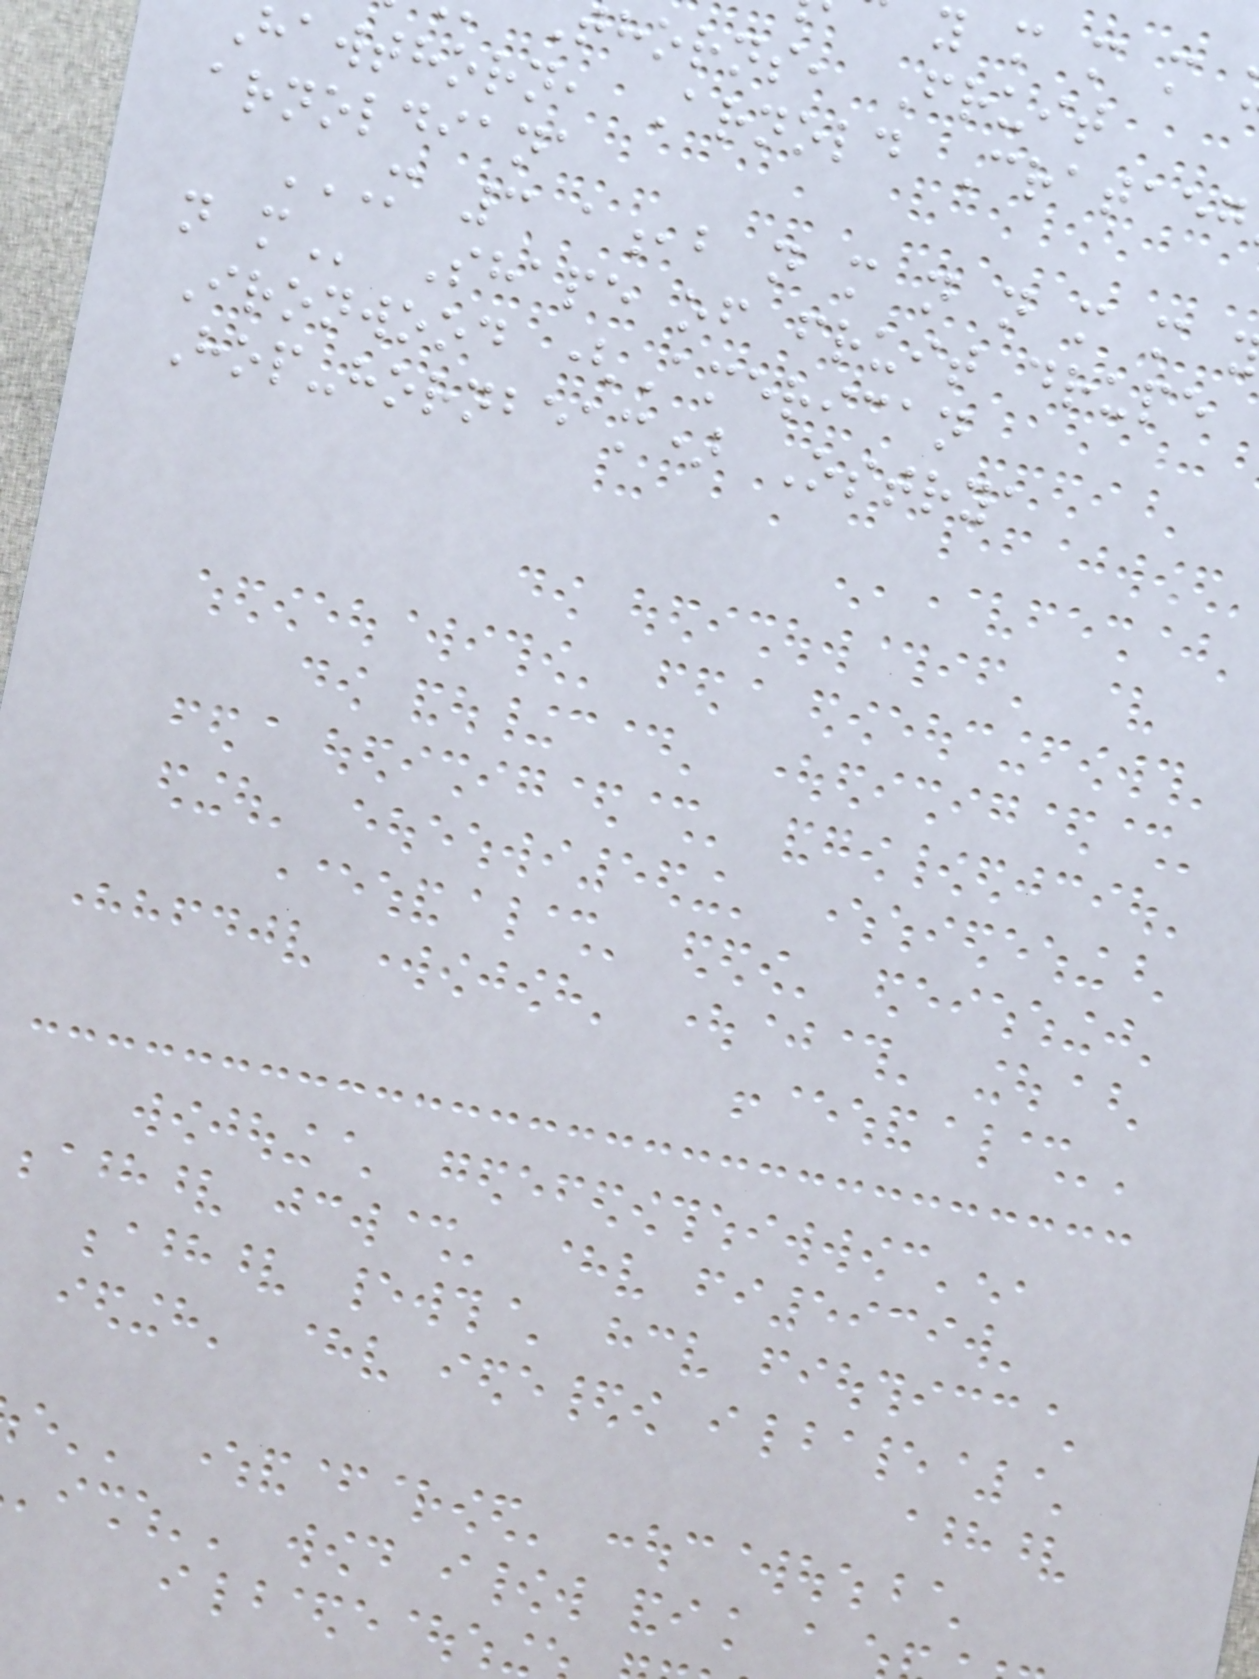y m m m
thorns, Fruit
hawthorn, Arnold Crataeg
arnoldiana
Ironwood (American
Hop-hornbeam) Ostrya
